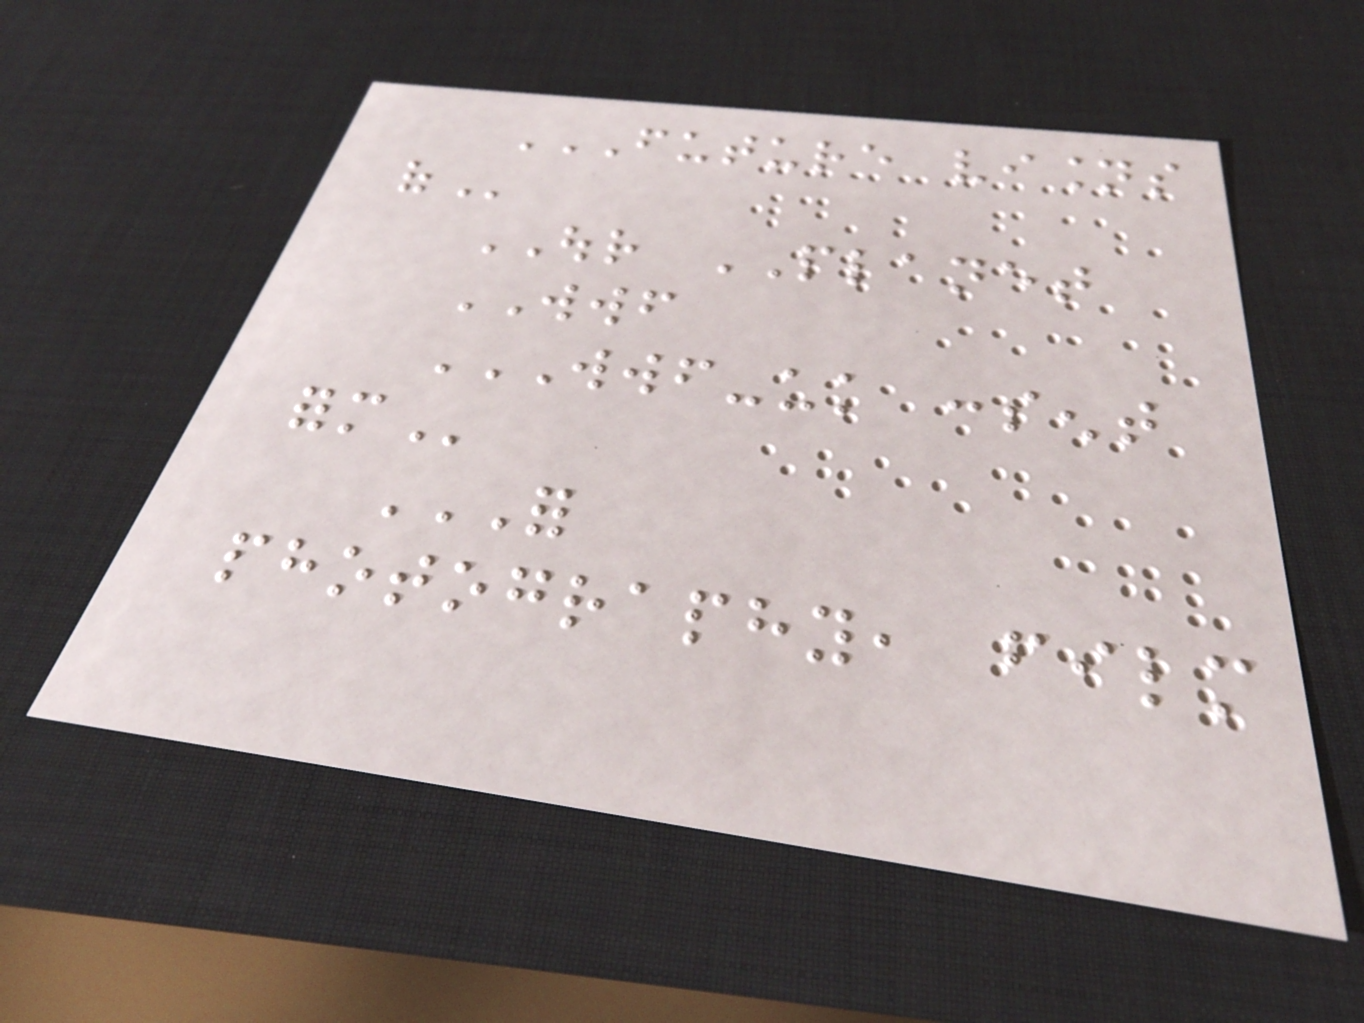FUTURE VISIONS
OF
OUR PLANET
WWF
WWF-UK CONSENT
FORM
FOR
PHOTOGRAPHY, FILM
